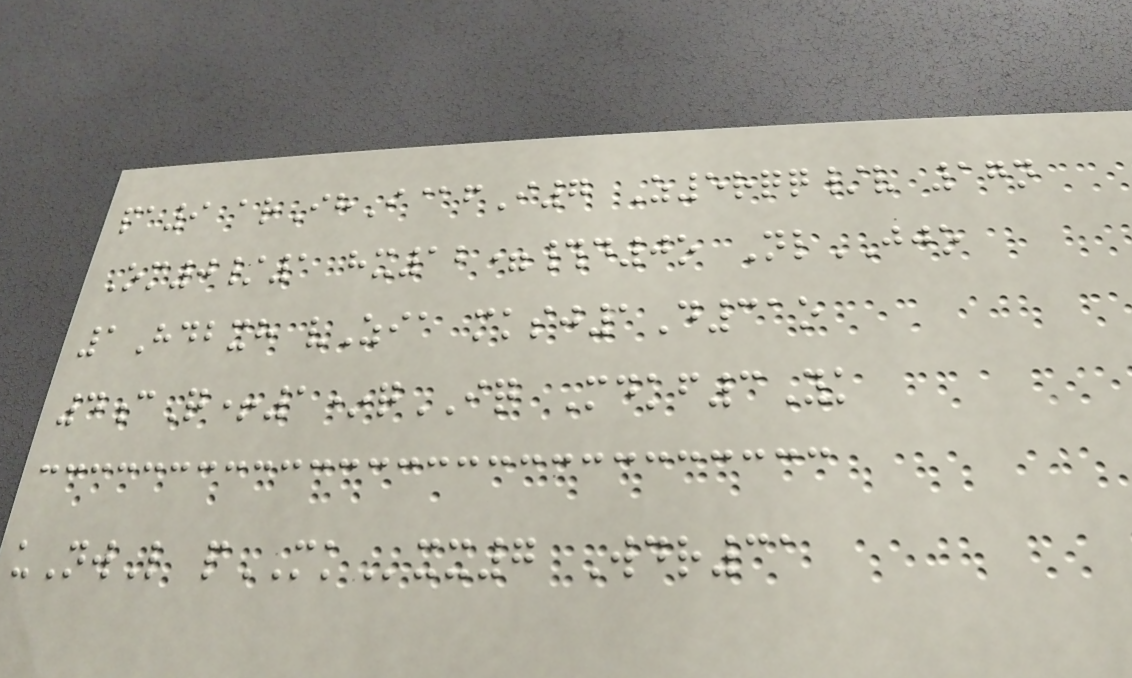pa9 arIhI@fI7 Z5rqq/v 17n
Om0/1 hx12=#d0o NlJJO
1Hdbxh vZia mksj1D31o
4cQ+1*qIQ Mdkf3Yk
uNwL pMKxx7 Wdr31
